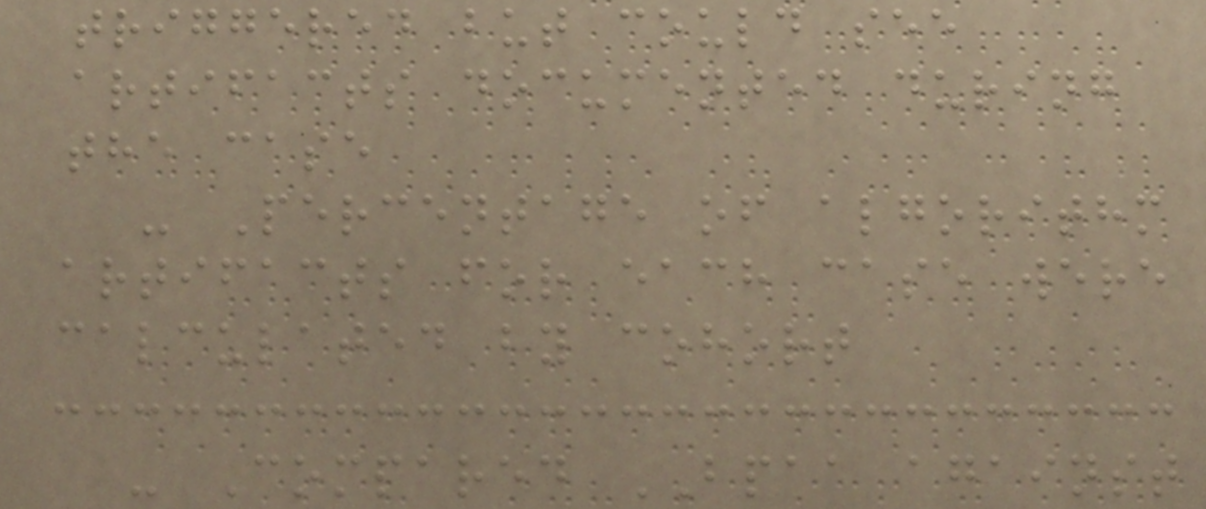triggered but could see
artifacts documented during
the case
- Percentage of algorithm
artifacts for each case were
calculated by cohort
- Compared BPAA against
